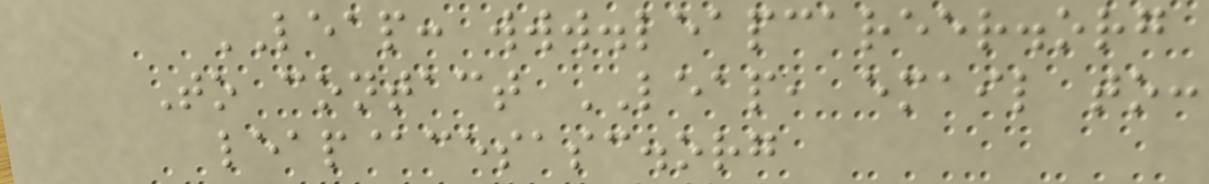LEAP: www.leapcareer.org
To contact LEAP, email to:
leap@cesasc.org
